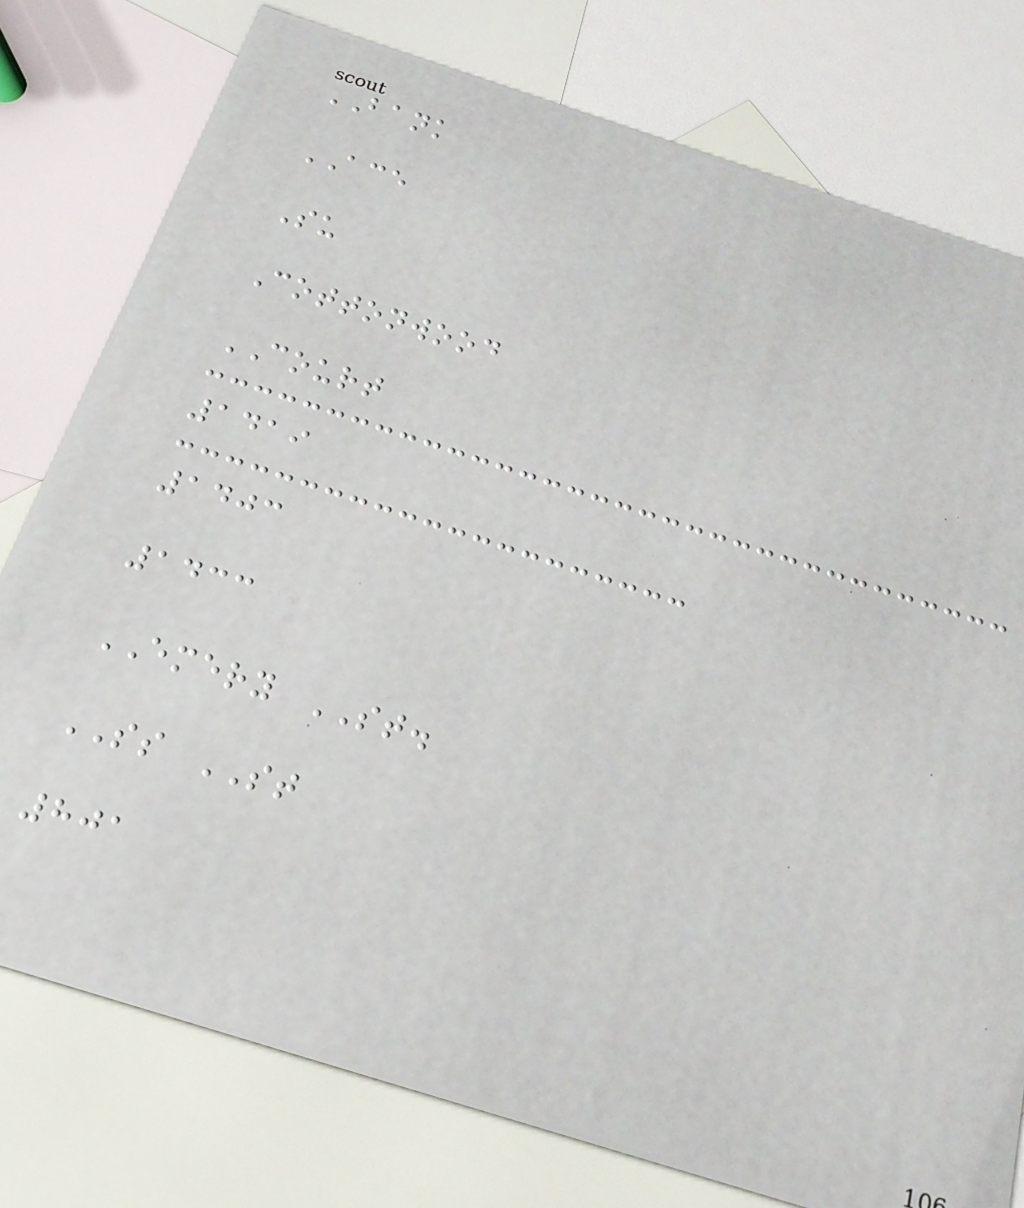BANK
ACE
Su
Cottonwood
COURT
1419
1403
1433
EMERY ST.
SS ST
801
